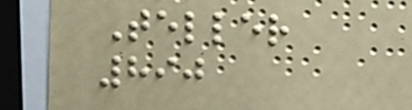Teller
890
